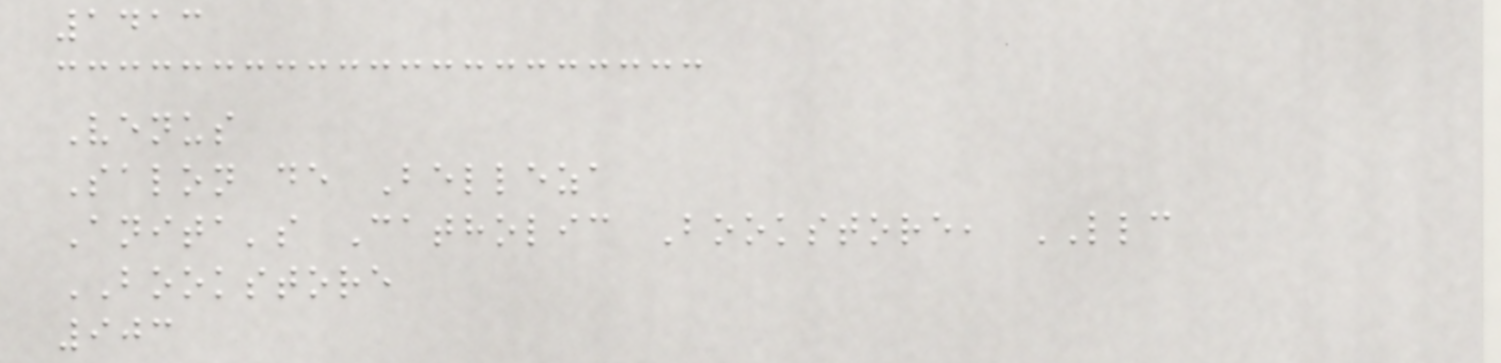1413
Venus
Salon de Belleza
Anita's Catholic Bookstore, LLC
BOOKSTORE
903
